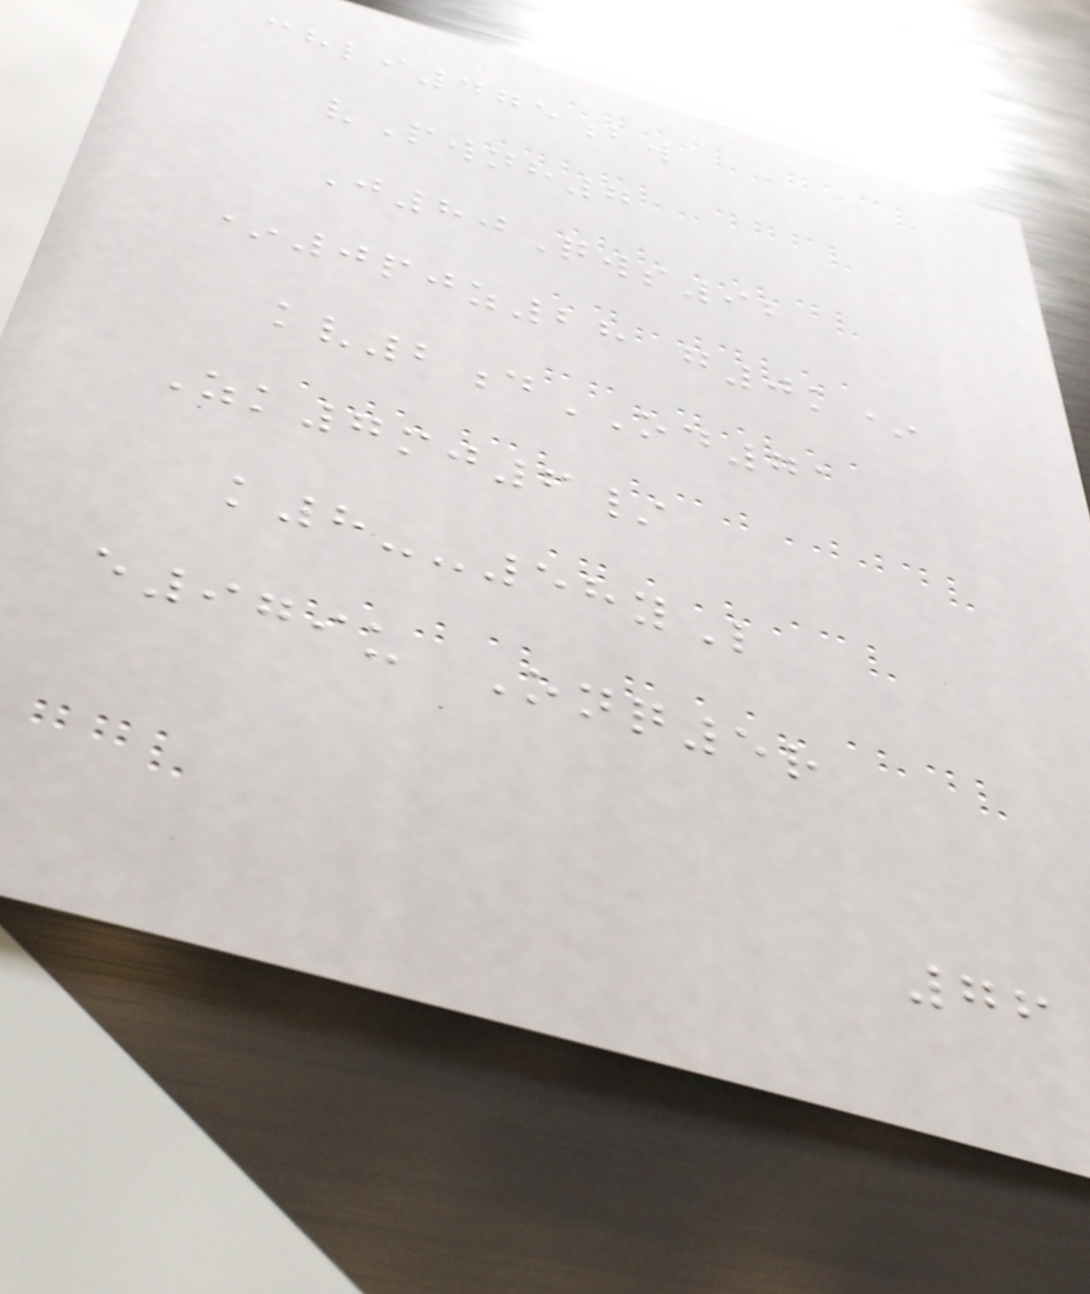chli475bw
vPwnh7
J80Qws92
*0pjz28 g0k*
kv2dOD71
Zk7mj6/
k8--58yL
e979u Onq5r
76
